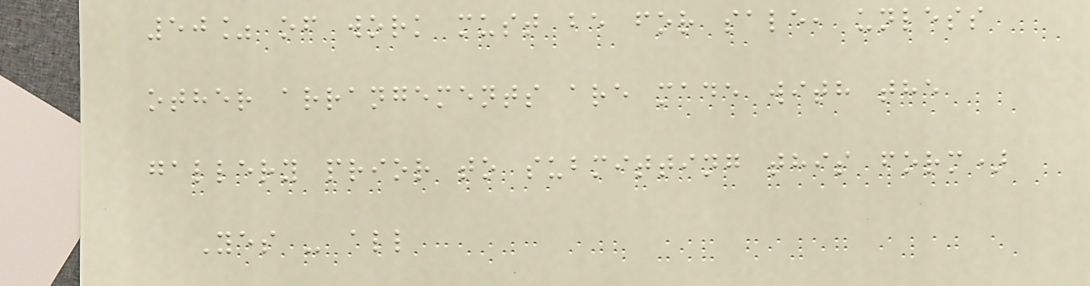50% of work must be for sale, unless
other arrangements are made with the
gallery prior to submitting this form)
Yes - all
